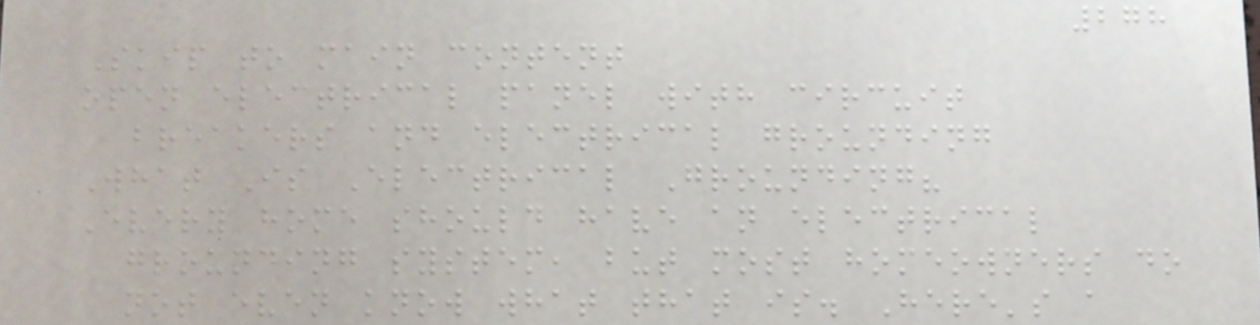278
Skip to main content
open electrical panel with circuit
breakers and electrical grounding
What Is Electrical Grounding?
Every home should have an electrical
grounding system, but most homeowners do
not even know what that is. Here's a
